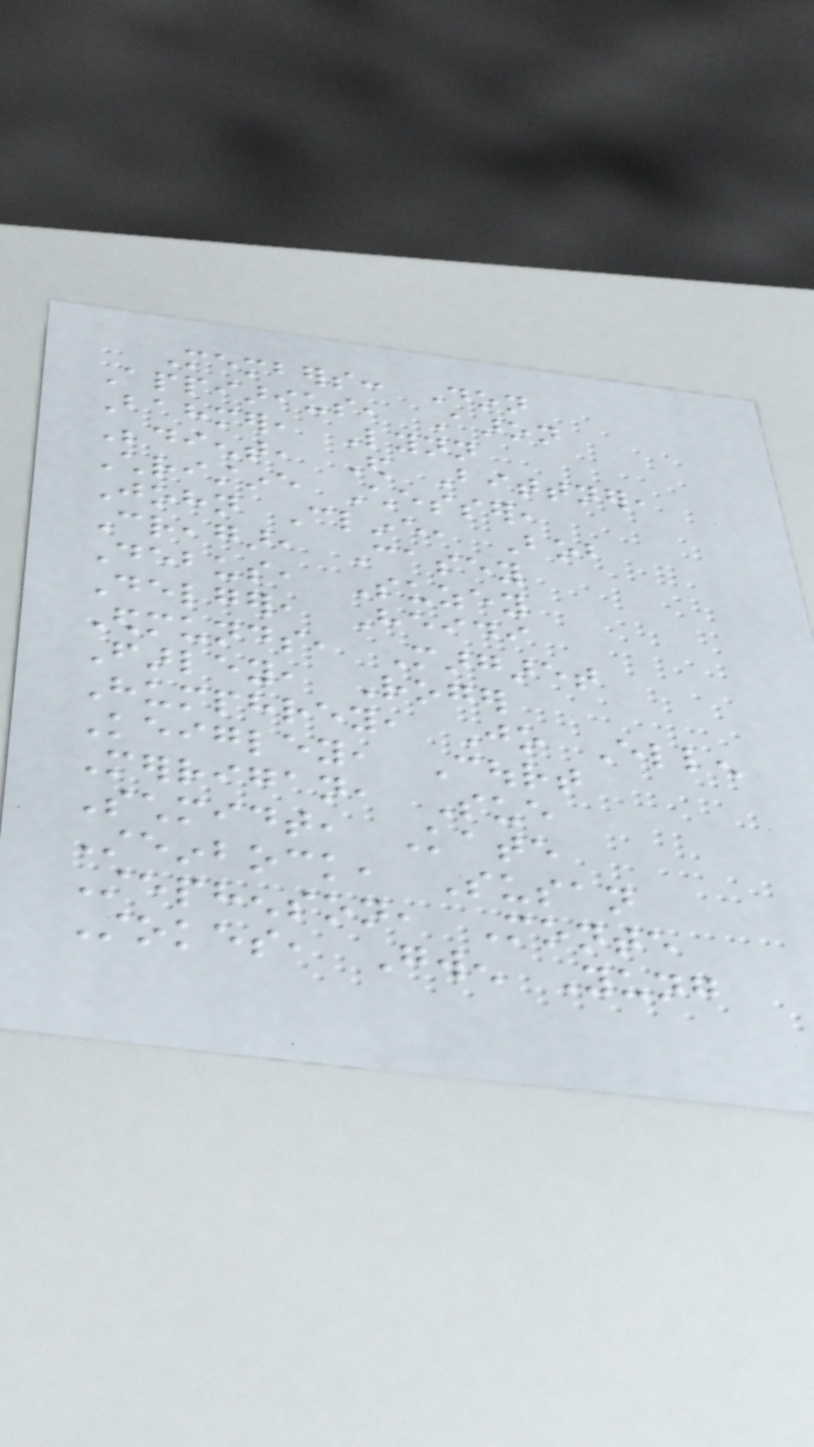Members: Don
Appiarius, Aaron
Bahmer, Lynn
Bedient, Ed Bittner,
Christine Chesser,
John Cline, Bob
Creagar, Casey
Debus, Suzey
Delger, Heidi
Edmunds, Margaret
Farley, Roger
Humphrey, Jo Ellen
Keigley, Court
Merrigan, Sue
Schmidt, Kate
Steinbock, Susan
Stephenson, Monte
Stokes, Gwen Yung
